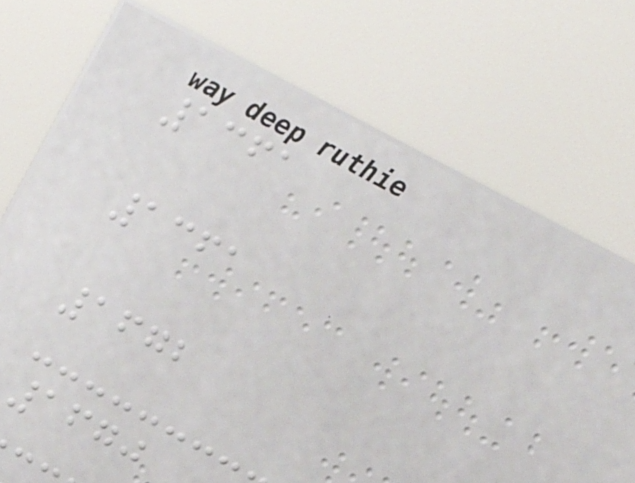1361
1361
1672
1670
